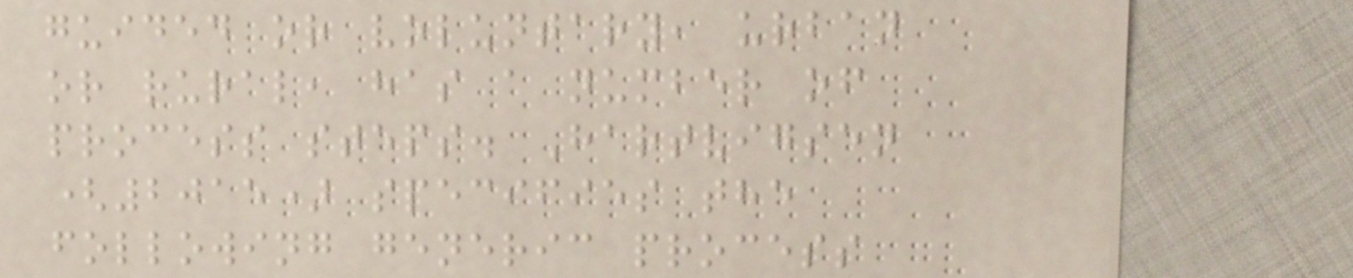guided or voluntary, urban
or rural, has a number of
process steps. Hartvigsen
(2015) specifies the
following generic process
